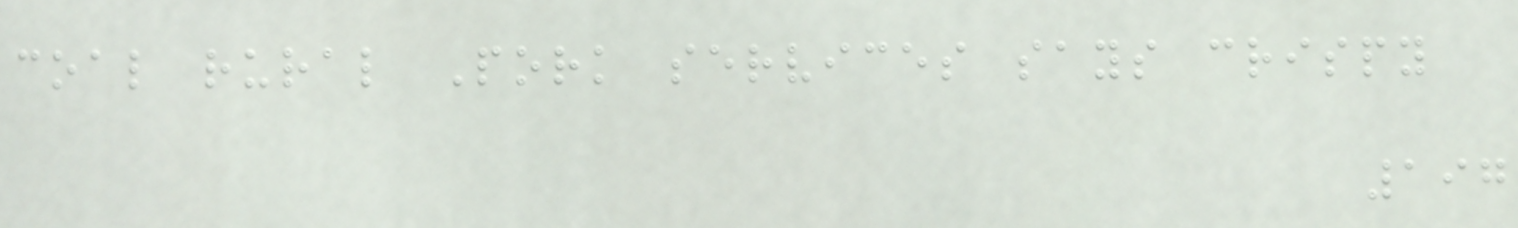coal rural Pork services says crispy
197
